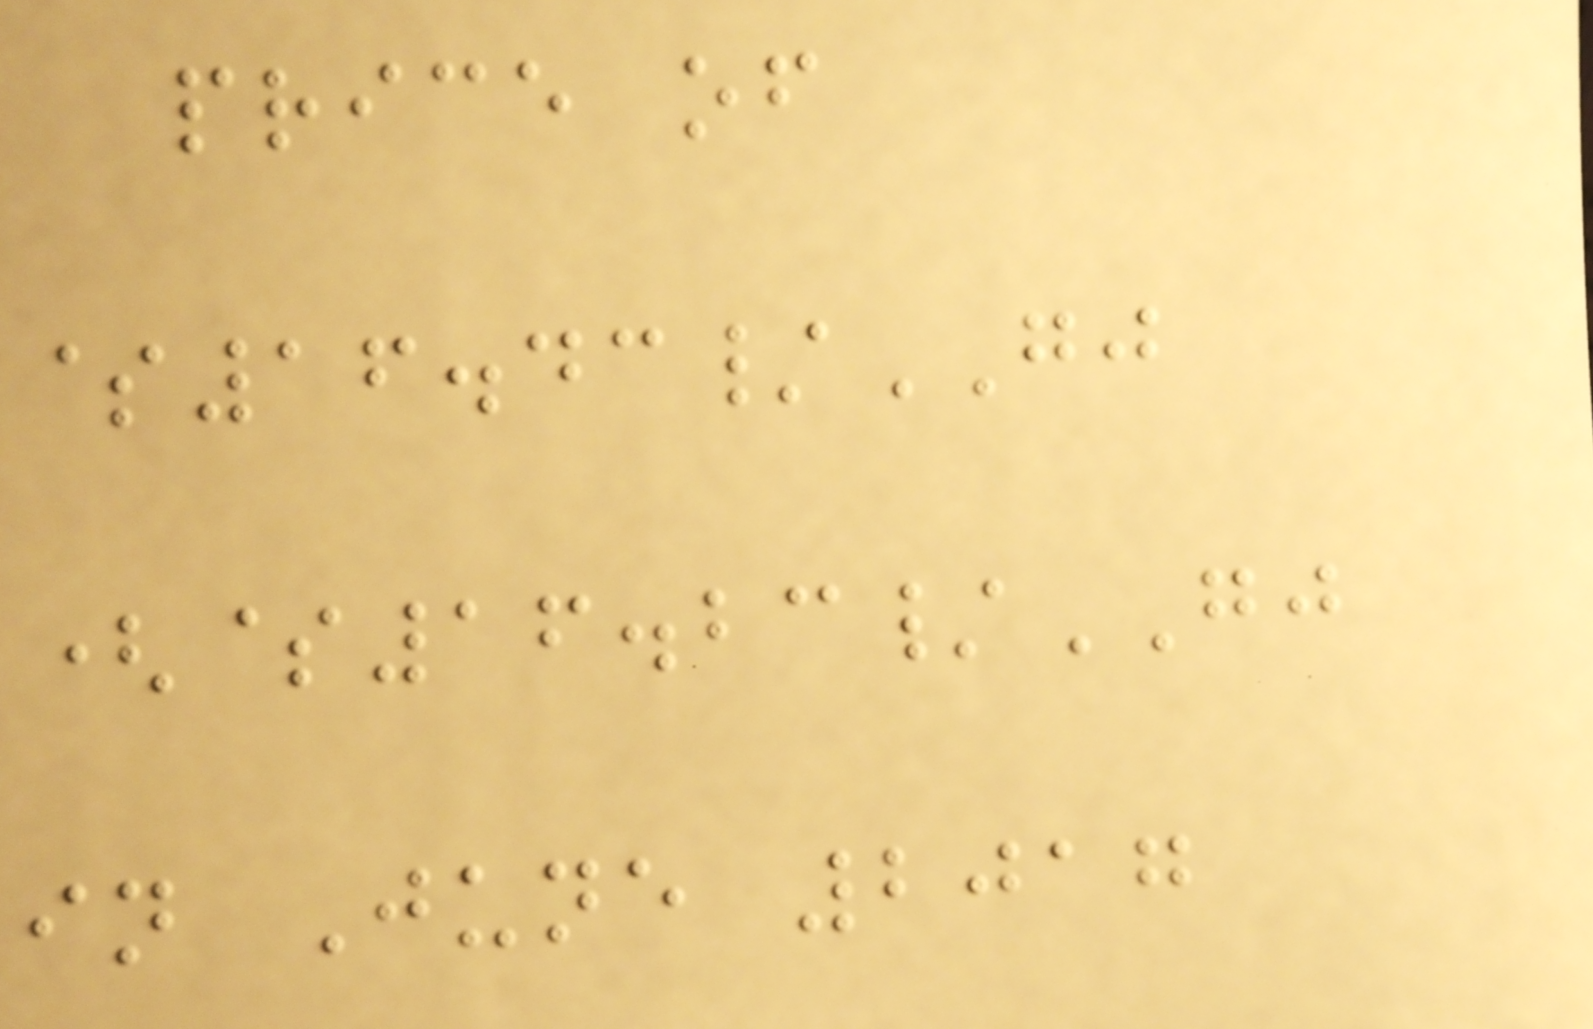price of
$16.43/GJ
($16.23/GJ
in June 2017
